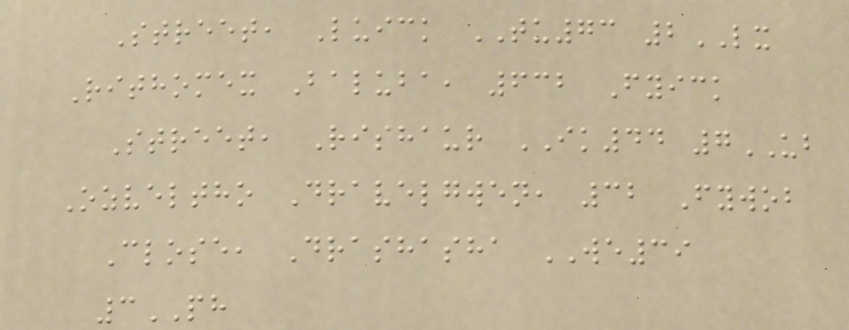Street, Luick TU73 2LX
Rithomex Baluba, 632 Fyick
Street, Rishaur IK44 7UB
Ozveltho Dravelgwen, 32 Fywob
Close, Drashasha WE39
3PH
